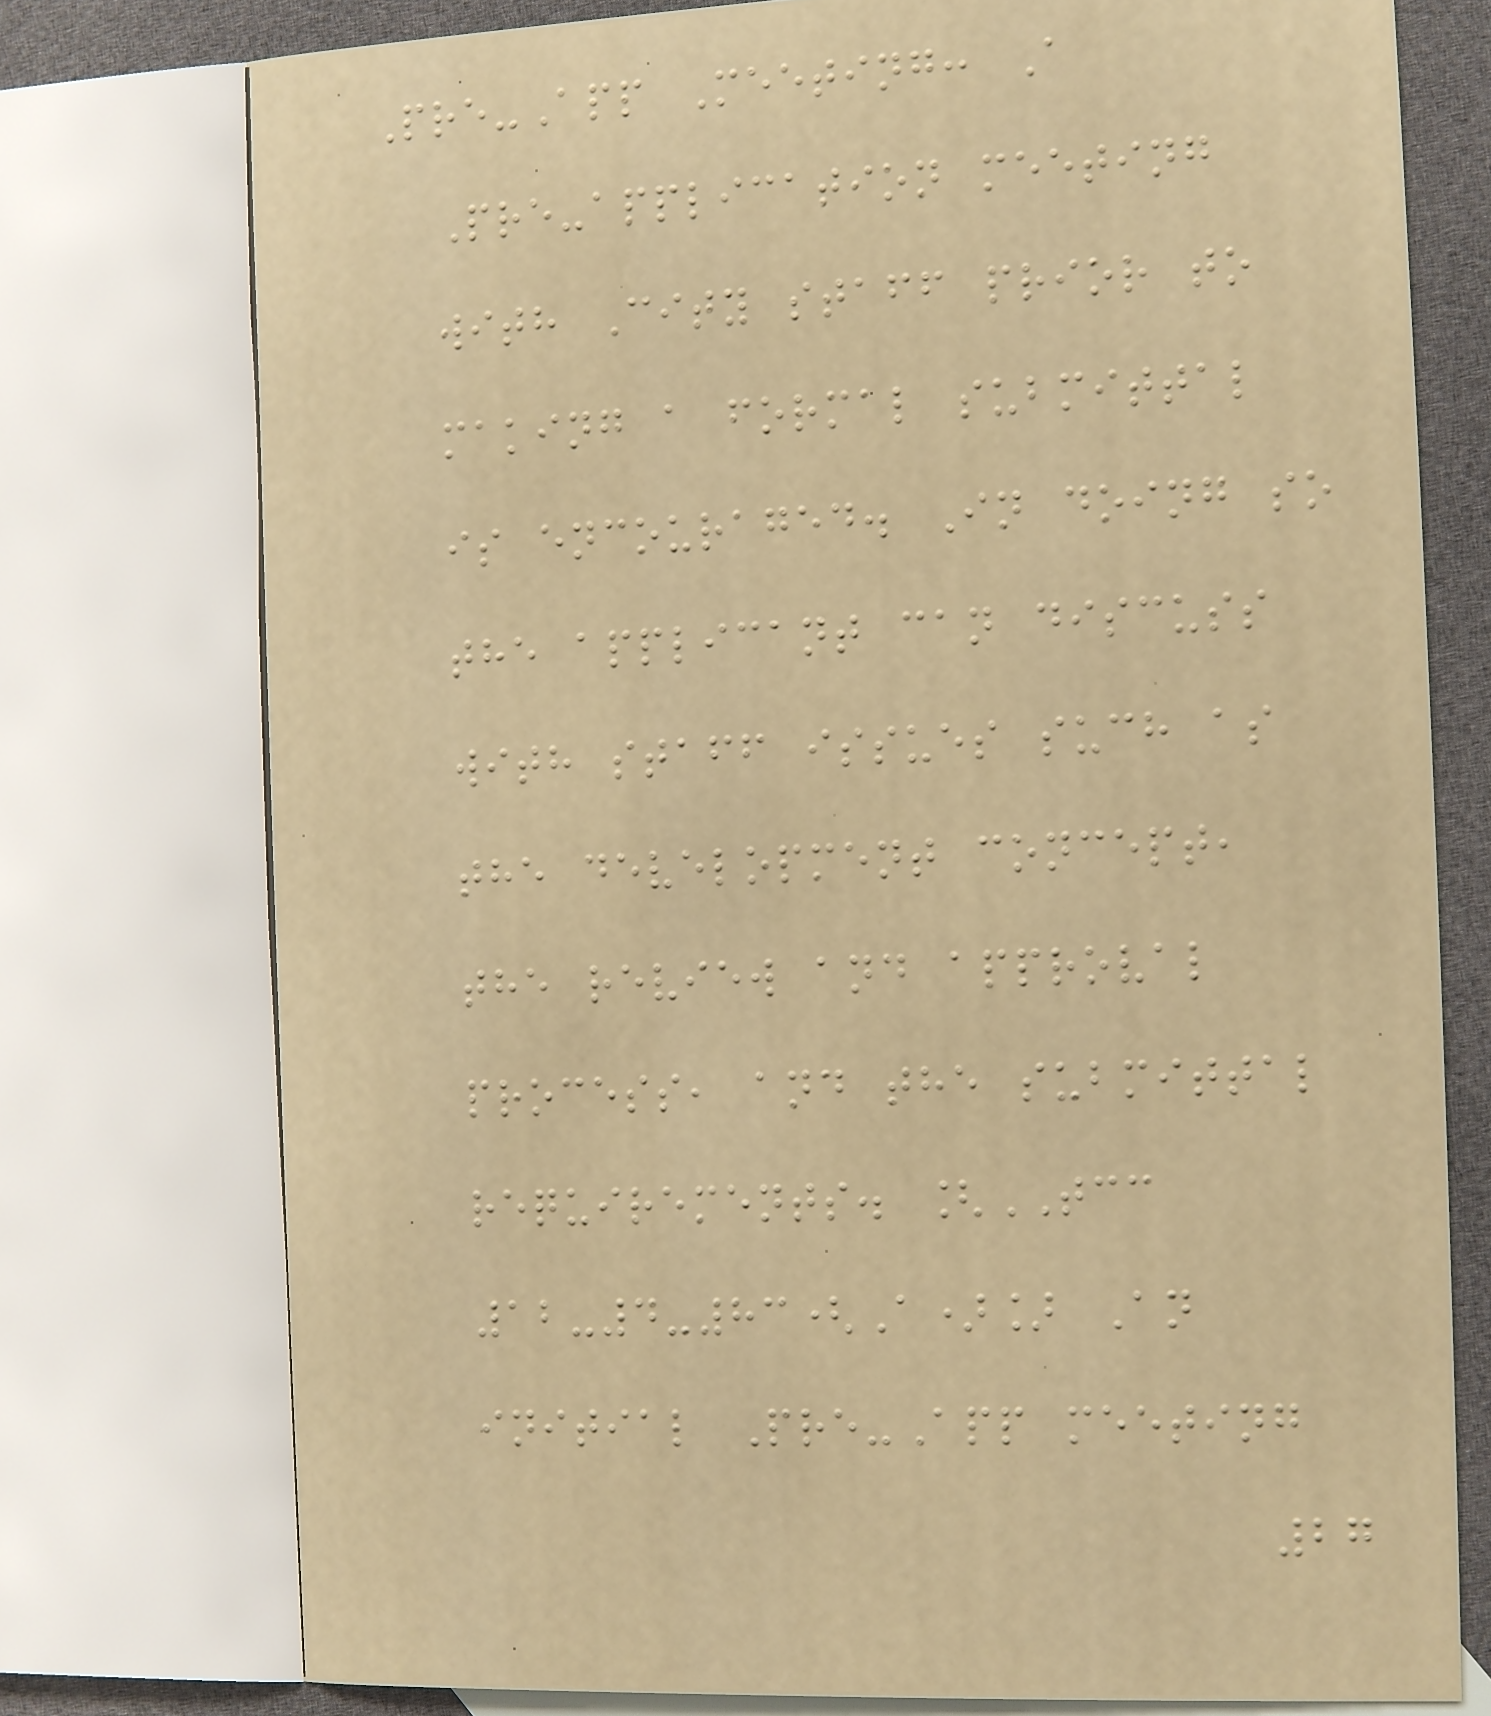Pre-App Meeting: A
Pre-application meeting
with City staff prior to
making a formal submittal
is encouraged. In doing so
the applicant can discuss
with staff issues such as
the development concept,
the review and approval
process, and the submittal
requirements. [TCC
12-4-83(A)] An
initial Pre-App meeting
27
